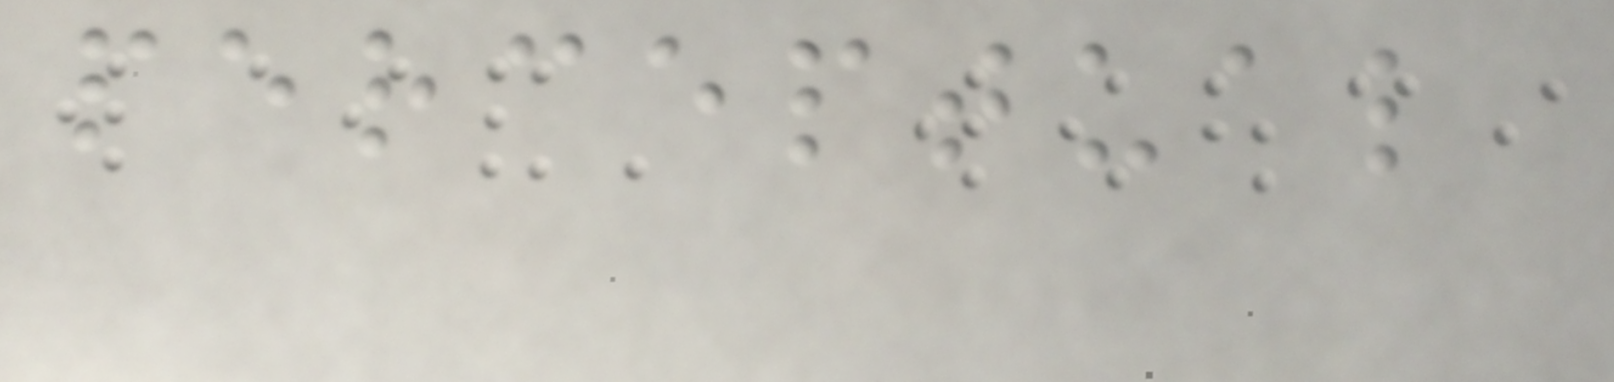perceptual
